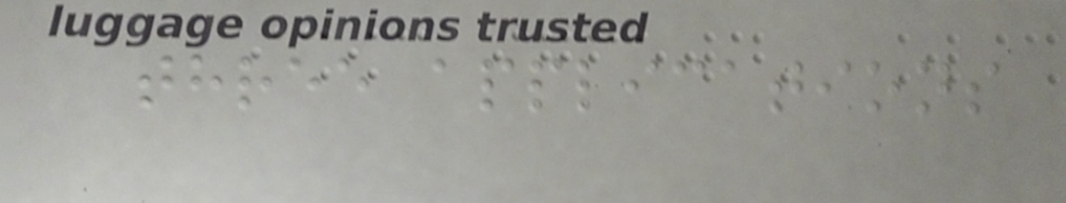three applications
